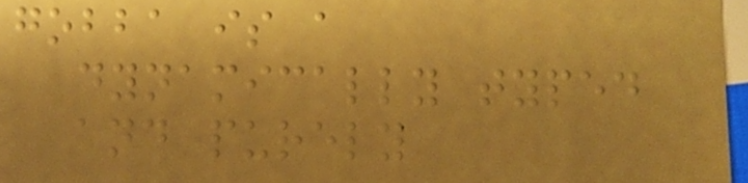gobba is a
dynamically typed
and purely
